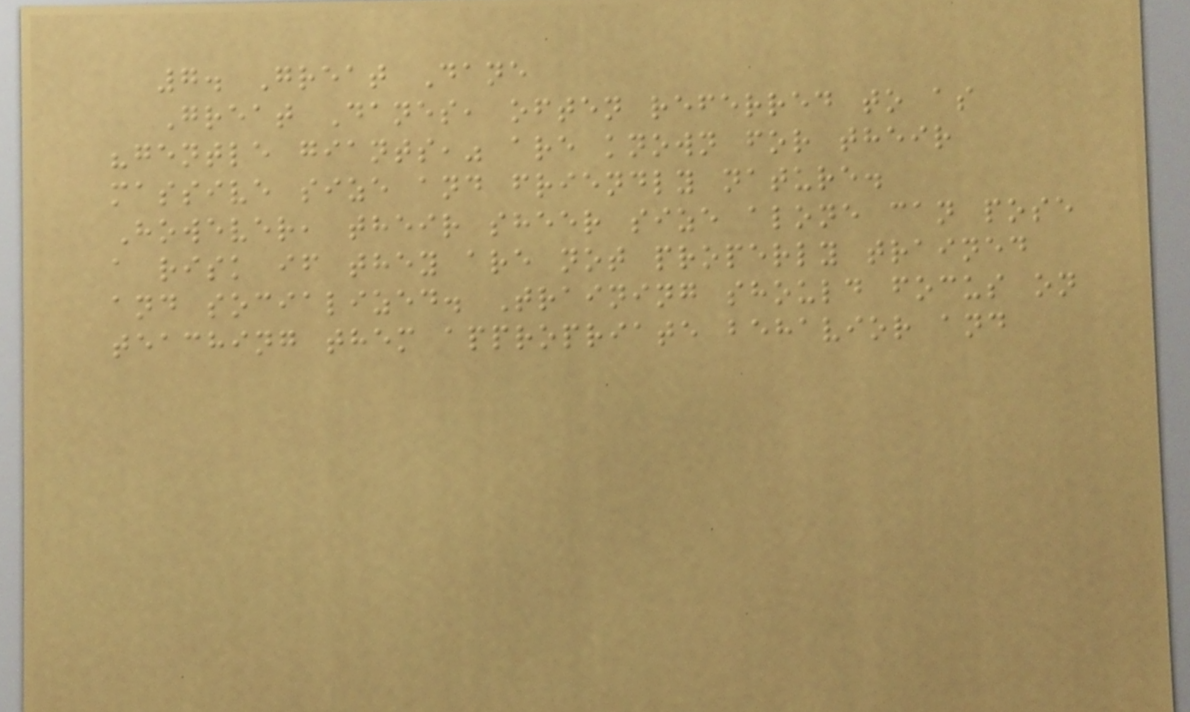7. Great Dane
Great Danes, often referred to as
"gentle giants," are known for their
massive size and friendly nature.
However, their sheer size alone can pose
a risk if they are not properly trained
and socialized. Training should focus on
teaching them appropriate behavior and
